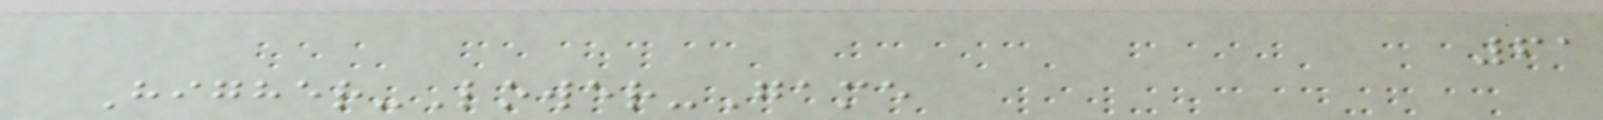61
Higher-Lower-Game
